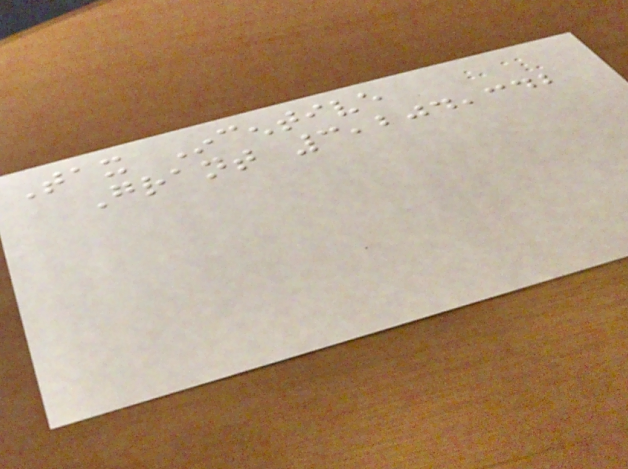Tax Incentive
Grant 3,204,342
